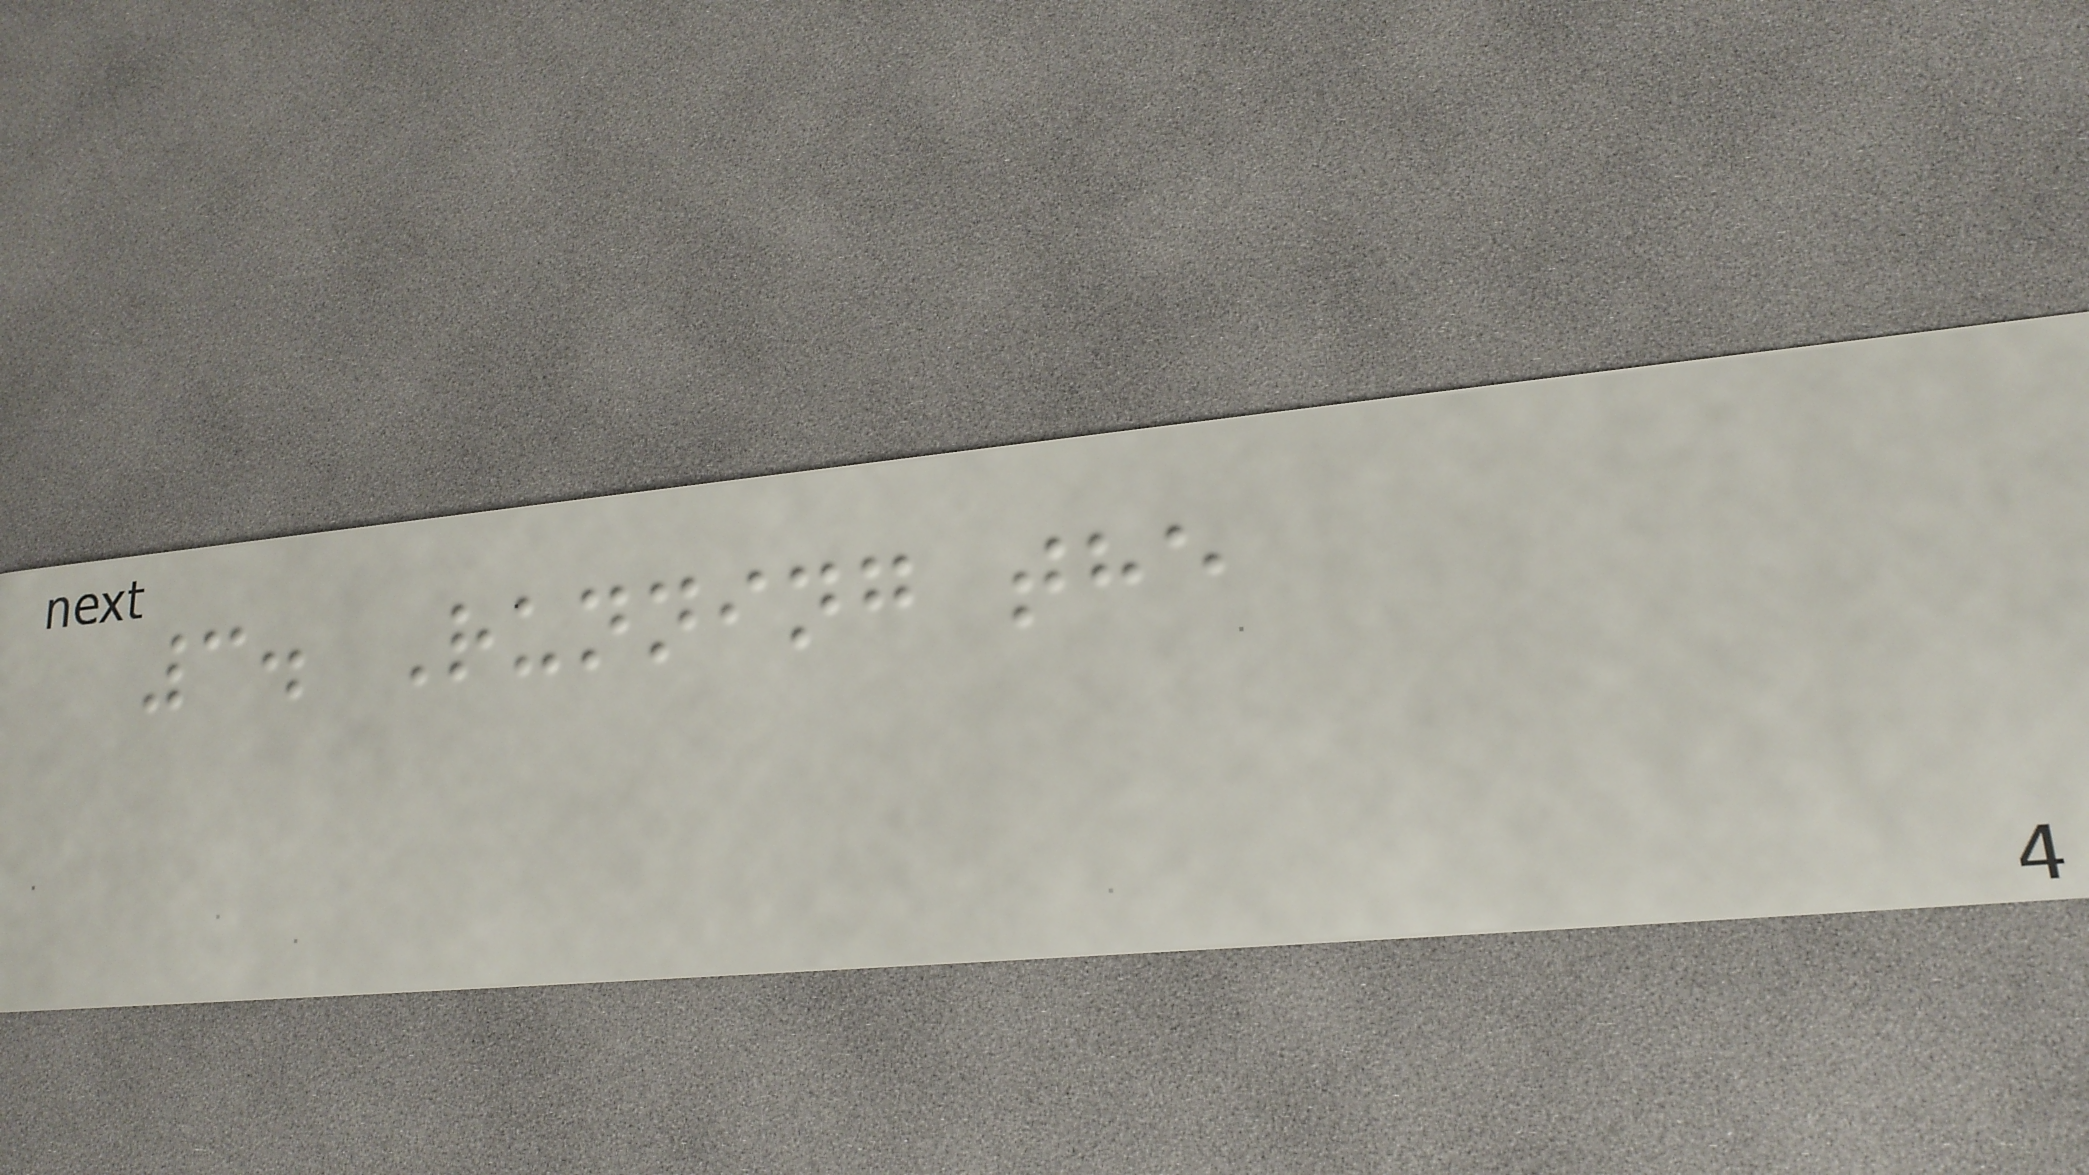3. Running the
